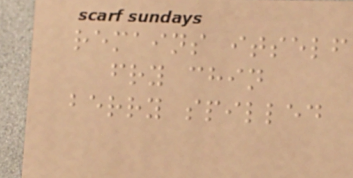remains itself
fry chin
berry spilled
